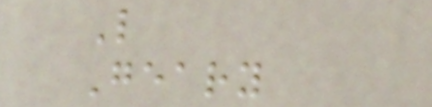L
Geary
